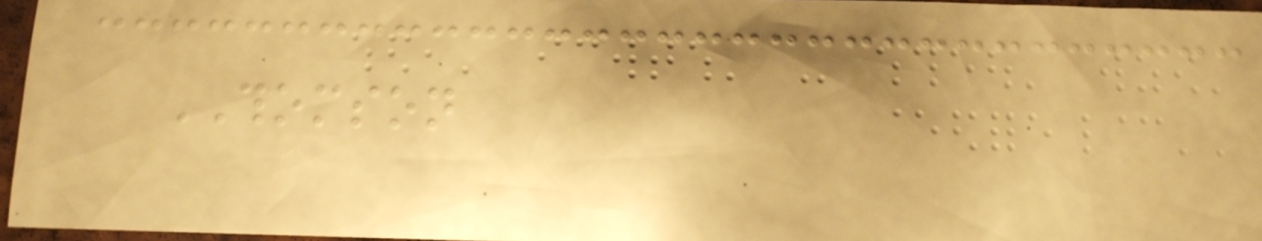THOMSON
